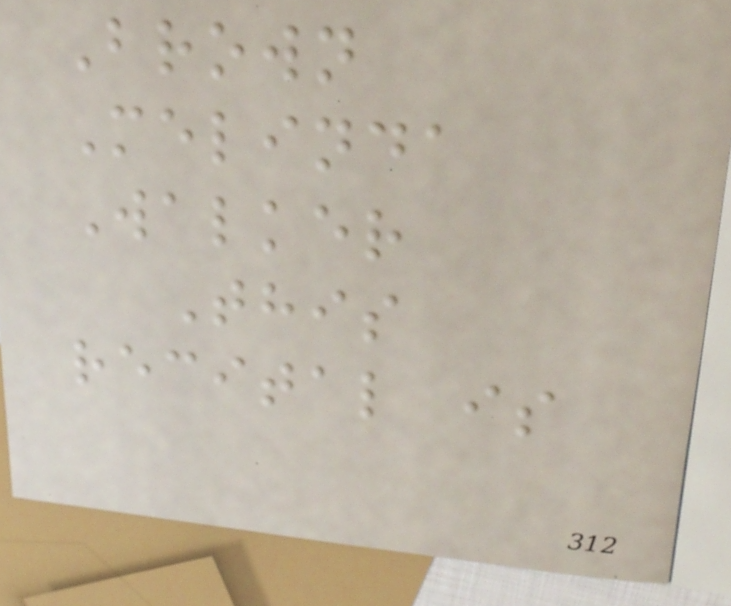Brown
Melinda
Walker
This
recital is
